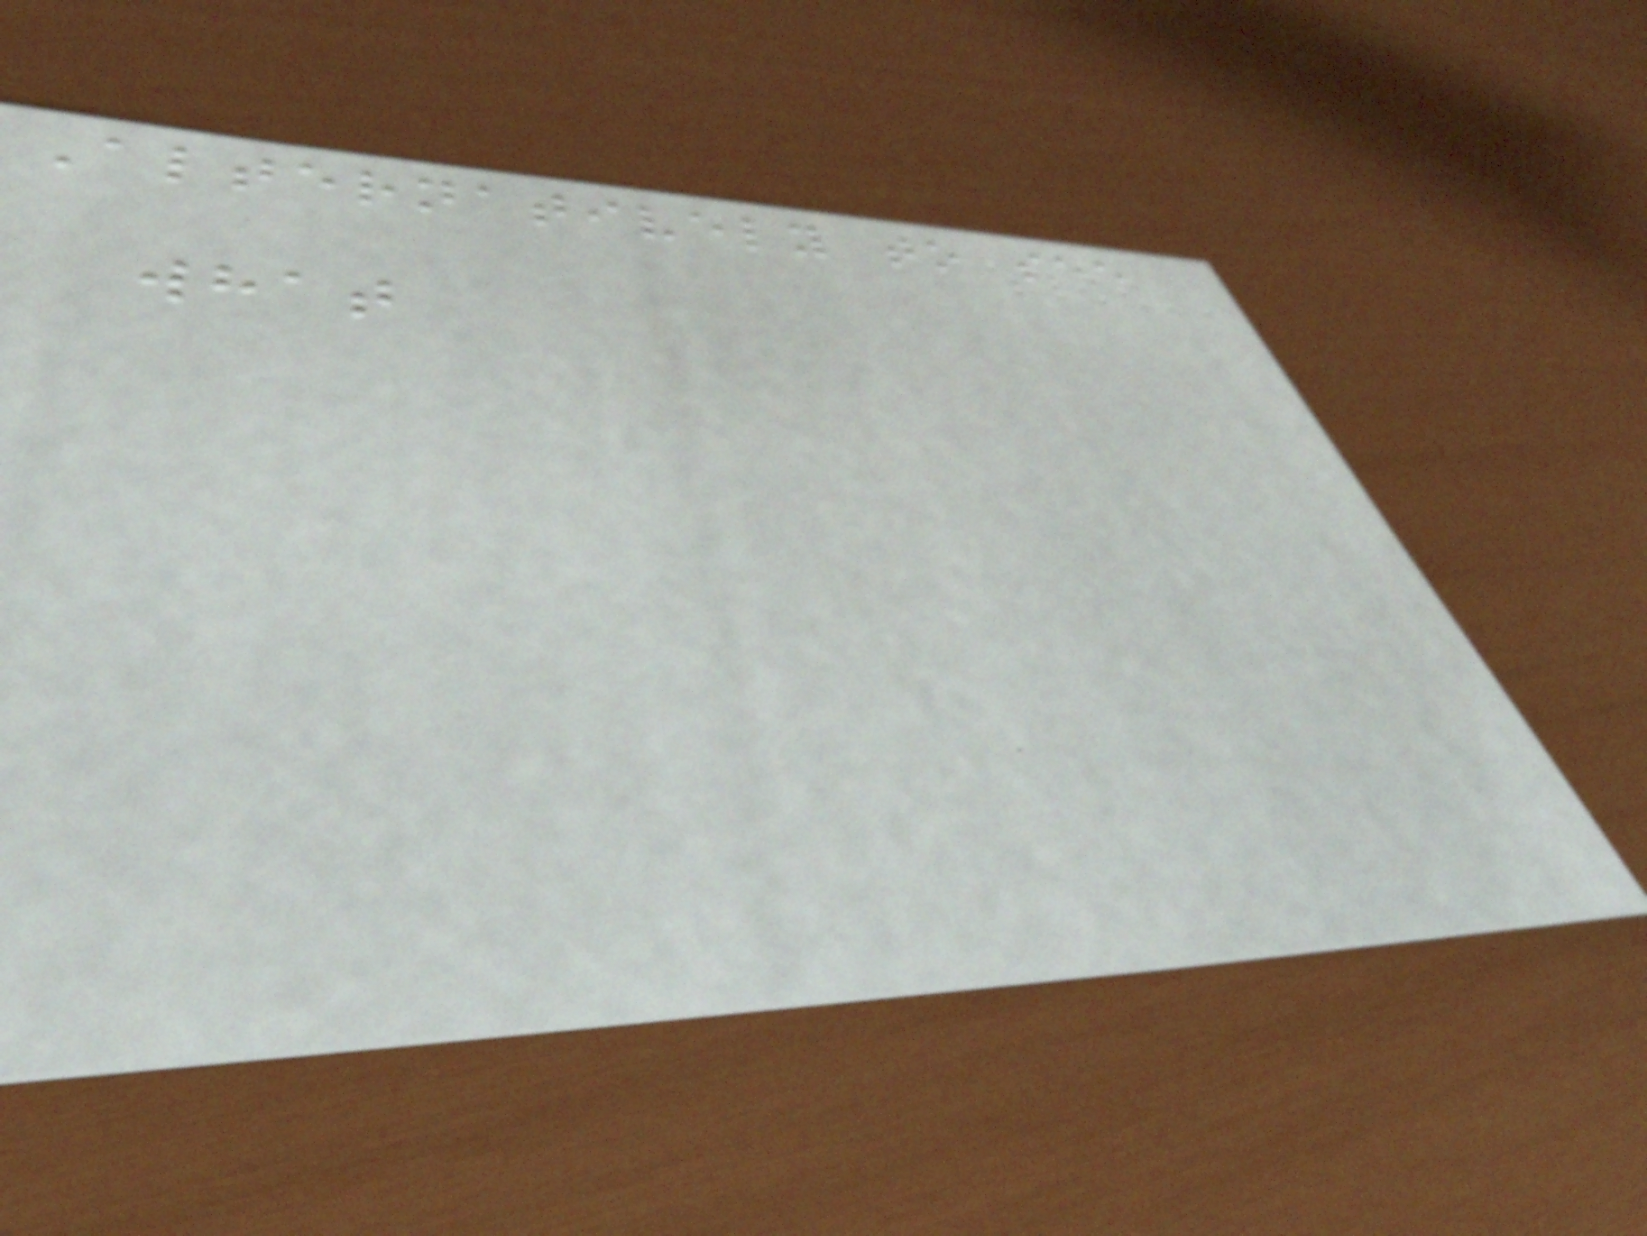Alternatively to see
what
